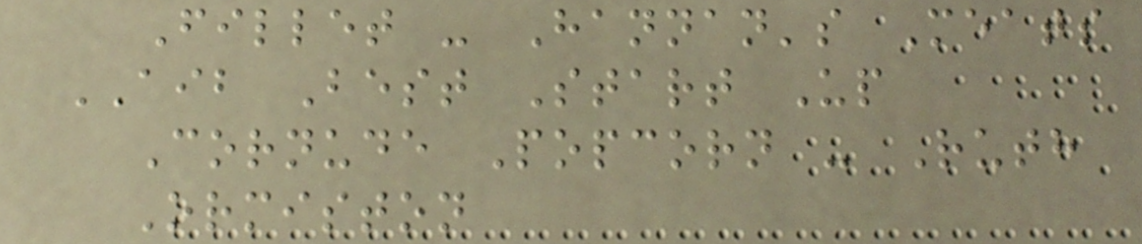Fillet - Hannan's Meats
AIB Best Start Up
Cornude Popcorn - Ruth
Ormiston
